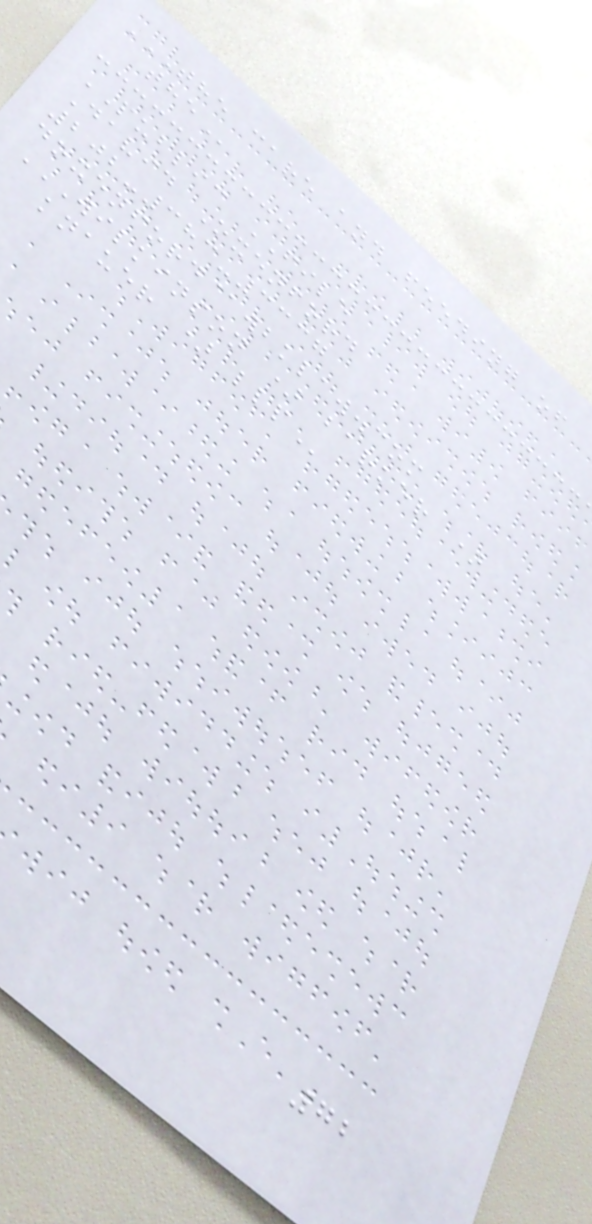THE CARE AND FEEDING OF
THE
PUBLIC FILE
David Oxenford
202-383-3337
doxenford@wbklaw.com
WILKINSON ) BARKER )
KNAUER ) LLP
72
